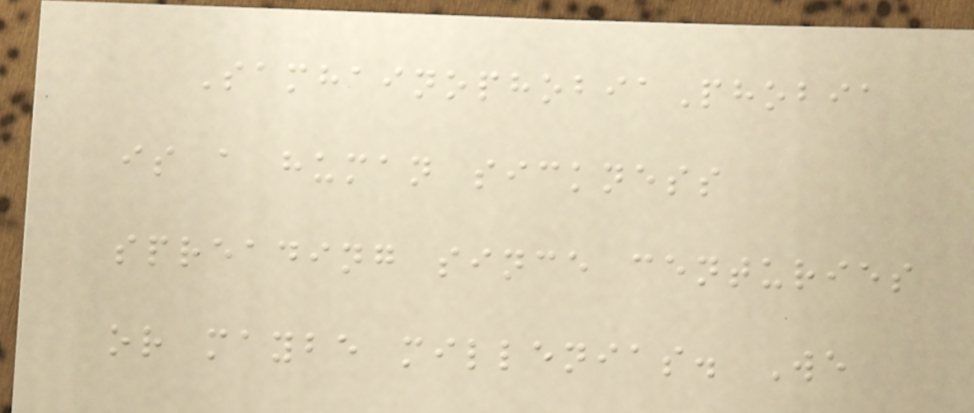SamhainophobiaPhobia
is a human sickness
spreading since centuries
or maybe millenias. We
